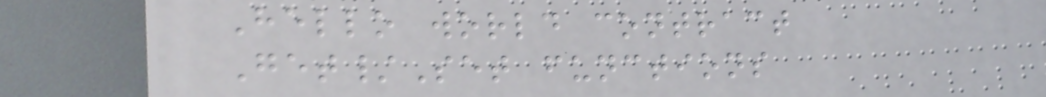Hello world contract
Get/Set functions
